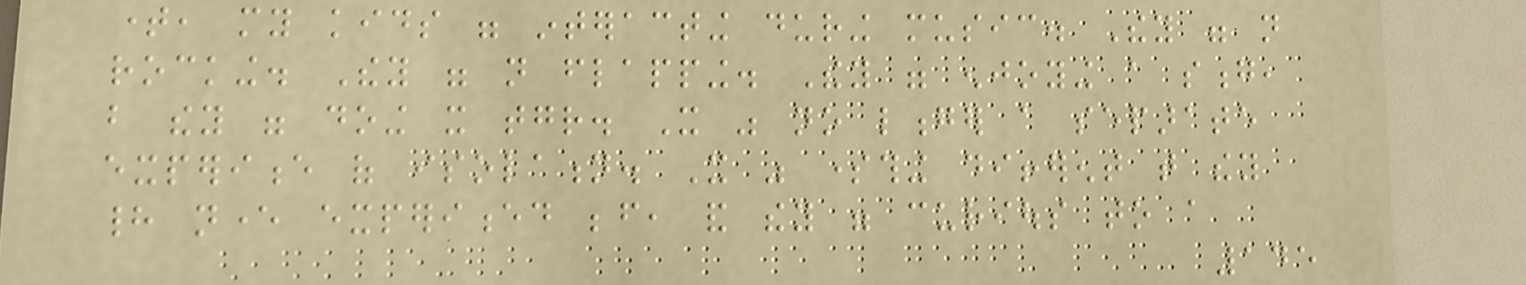time, my kids were interacting during music. They were not
rocking. They were not flapping. They were enjoying a song,
but they were doing it together. It was no longer a separate
experience of isolation. It was something different that they
had never experienced before, and they were curious to a
145
